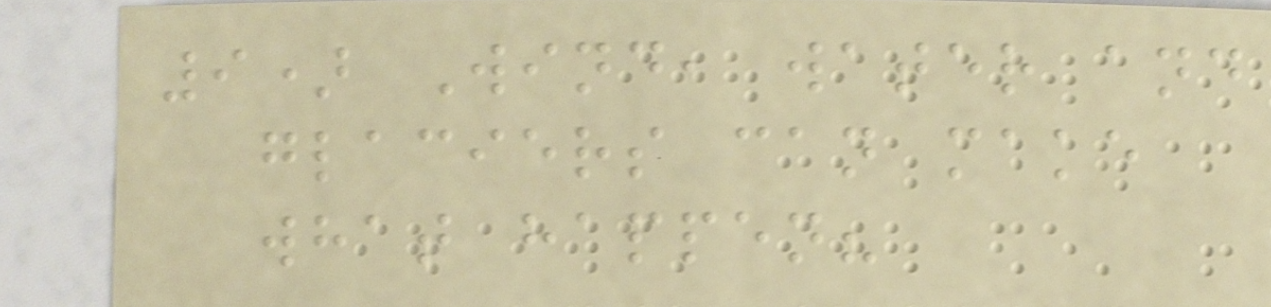9) Wind, water and
glaciers can make
what happen?
